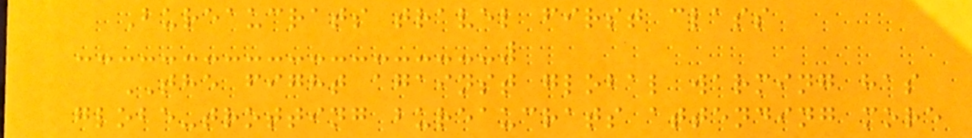Bureaucrats travel first class
THE fight against global warming has
globe-trotting bureaucrats attending more
